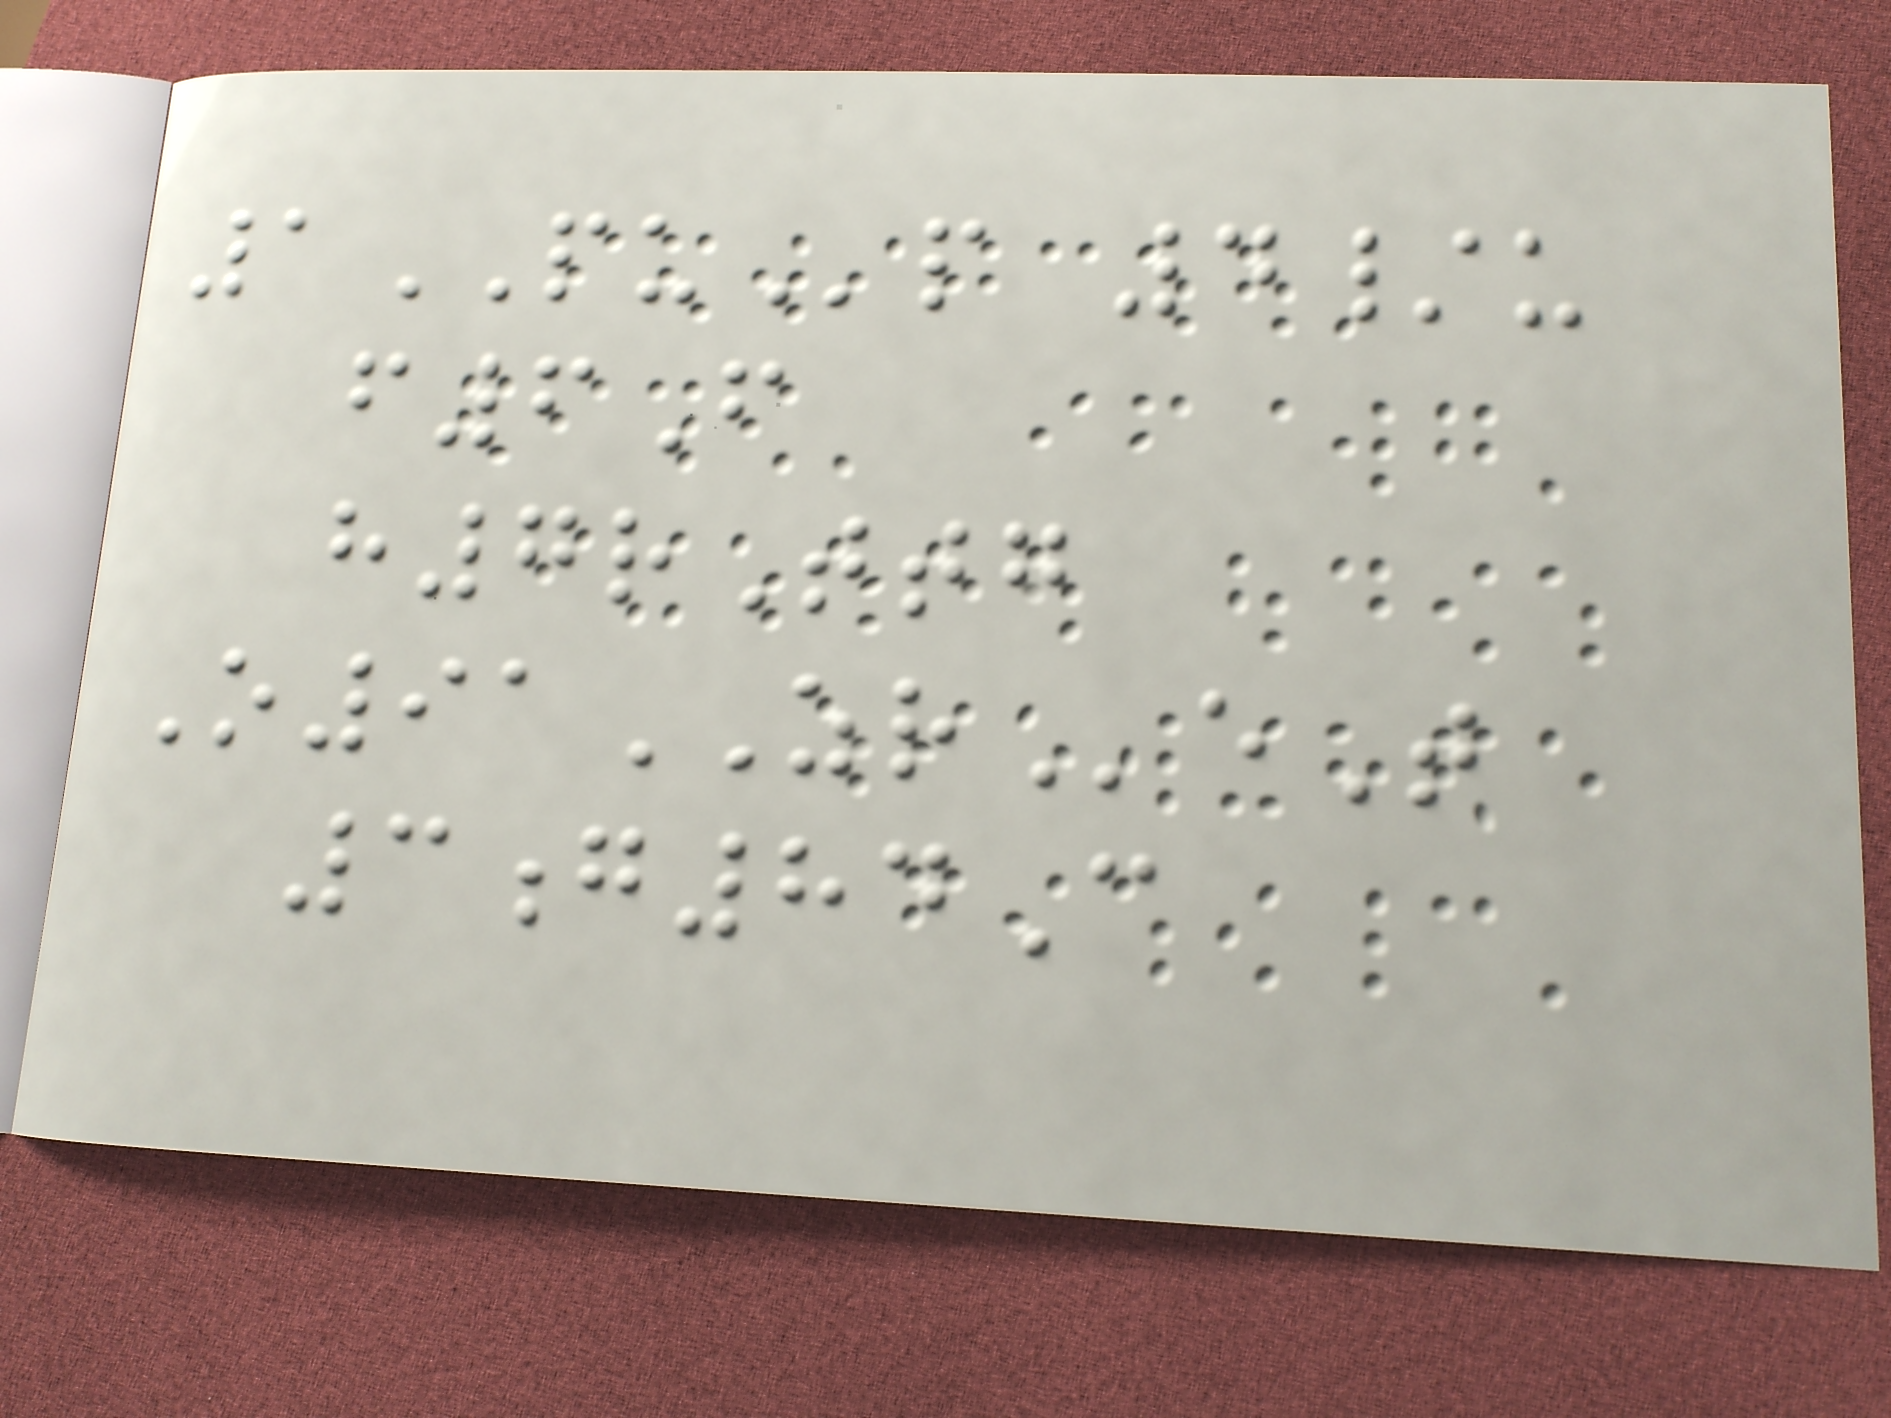1PUp 4/u
f6F
h7rTtg
O91ZReT
3g84C
